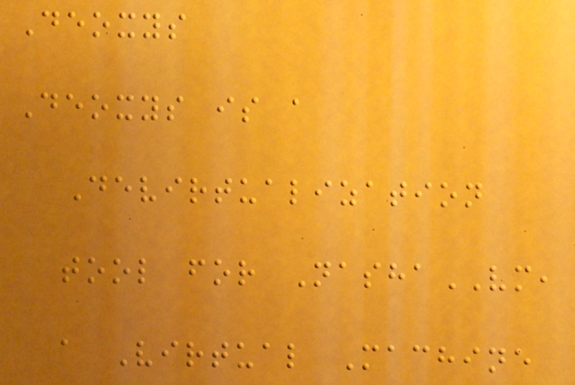Deoxys
Deoxys is a
Devirtualization
tool for NashaVM,
a Virtual Machine
